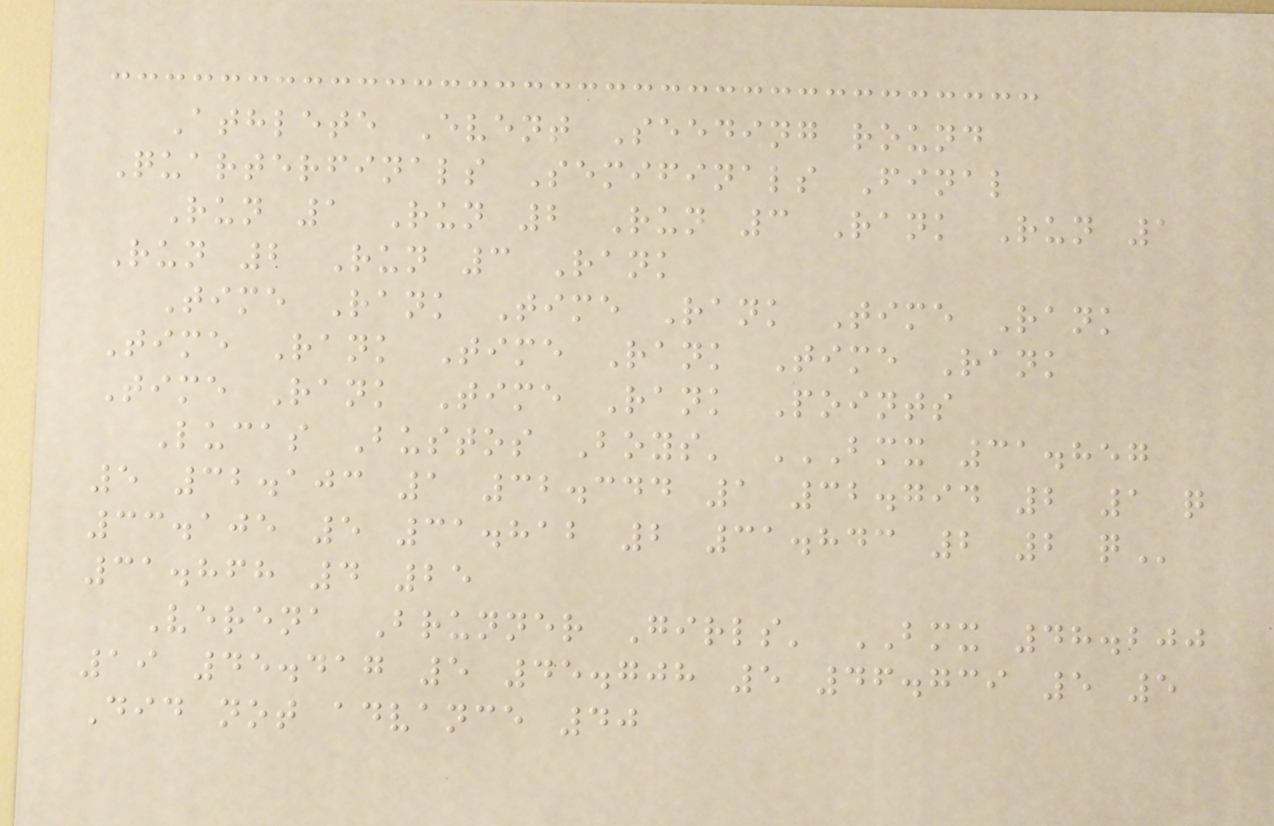Athlete Event Seeding round
Quarterfinals Semifinals Final
Run 1 Run 2 Run 3 Rank Run 1
Run 2 Run 3 Rank
Time Rank Time Rank Time Rank
Time Rank Time Rank Time Rank
Time Rank Time Rank Points
Lucas Bustos Boys' BMX 31.857
5 32.103 1 32.344 1 32.794 2 1 Q
33.105 5 31.812 2 31.843 2 2 Q
31.868 4 25
Verena Brunner Girls' BMX 48.200
19 45.417 5 45.708 5 46.739 5 5
Did not advance 40
